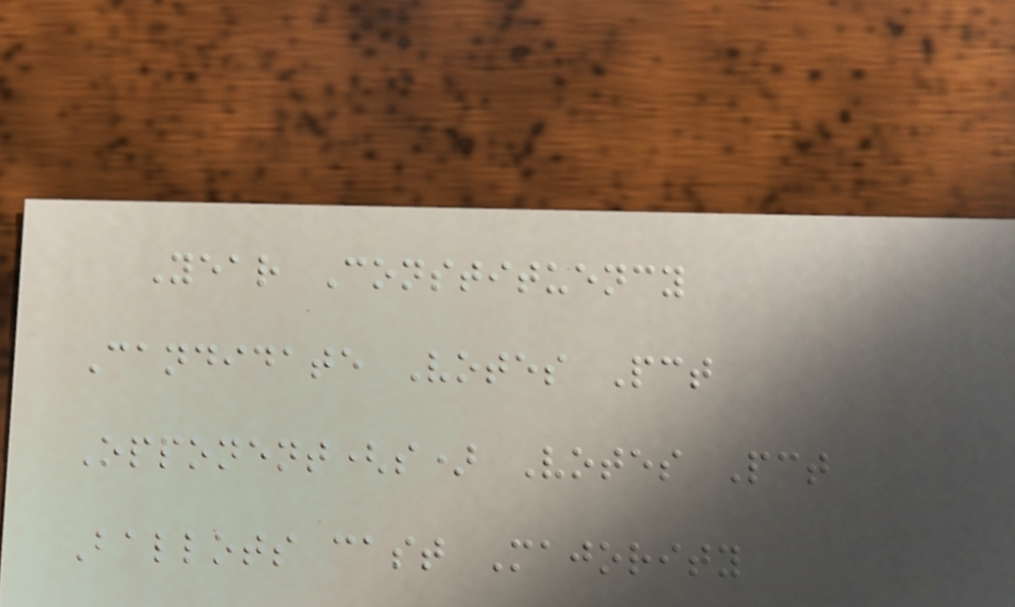Year Constituency
Candidate Votes Pct
Opponent(s) Votes Pct
Ballots cast Majority
